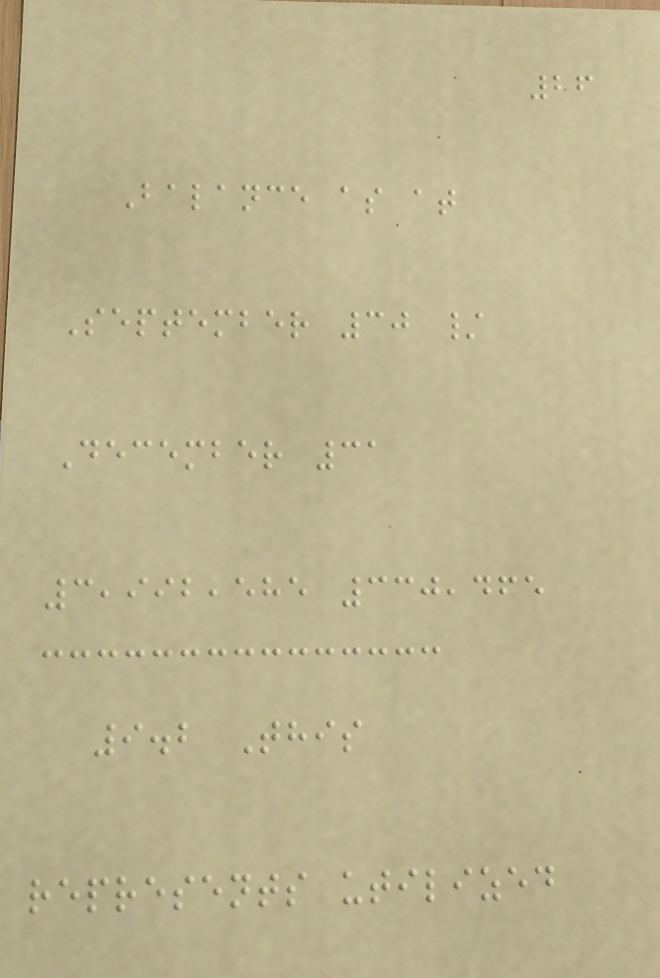26
Balance as at
September 30 /
December 31
3,992,585 330,465
9.2 This
represents utilized
